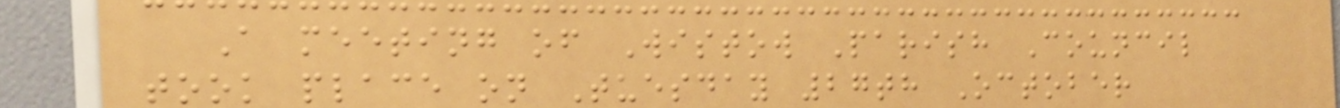A meeting of Wistow Parish Council
took place on Tuesday 27th October
